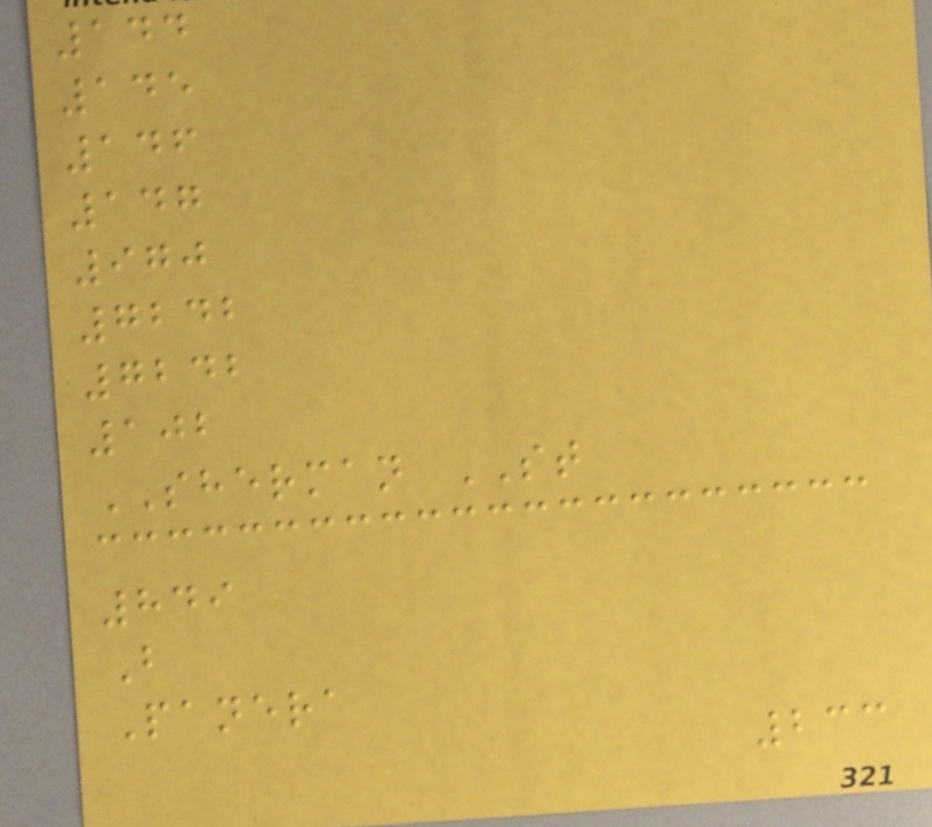144
145
146
147
970
7242
7242
102
SHERMAN ST
849
B
Panera
233
